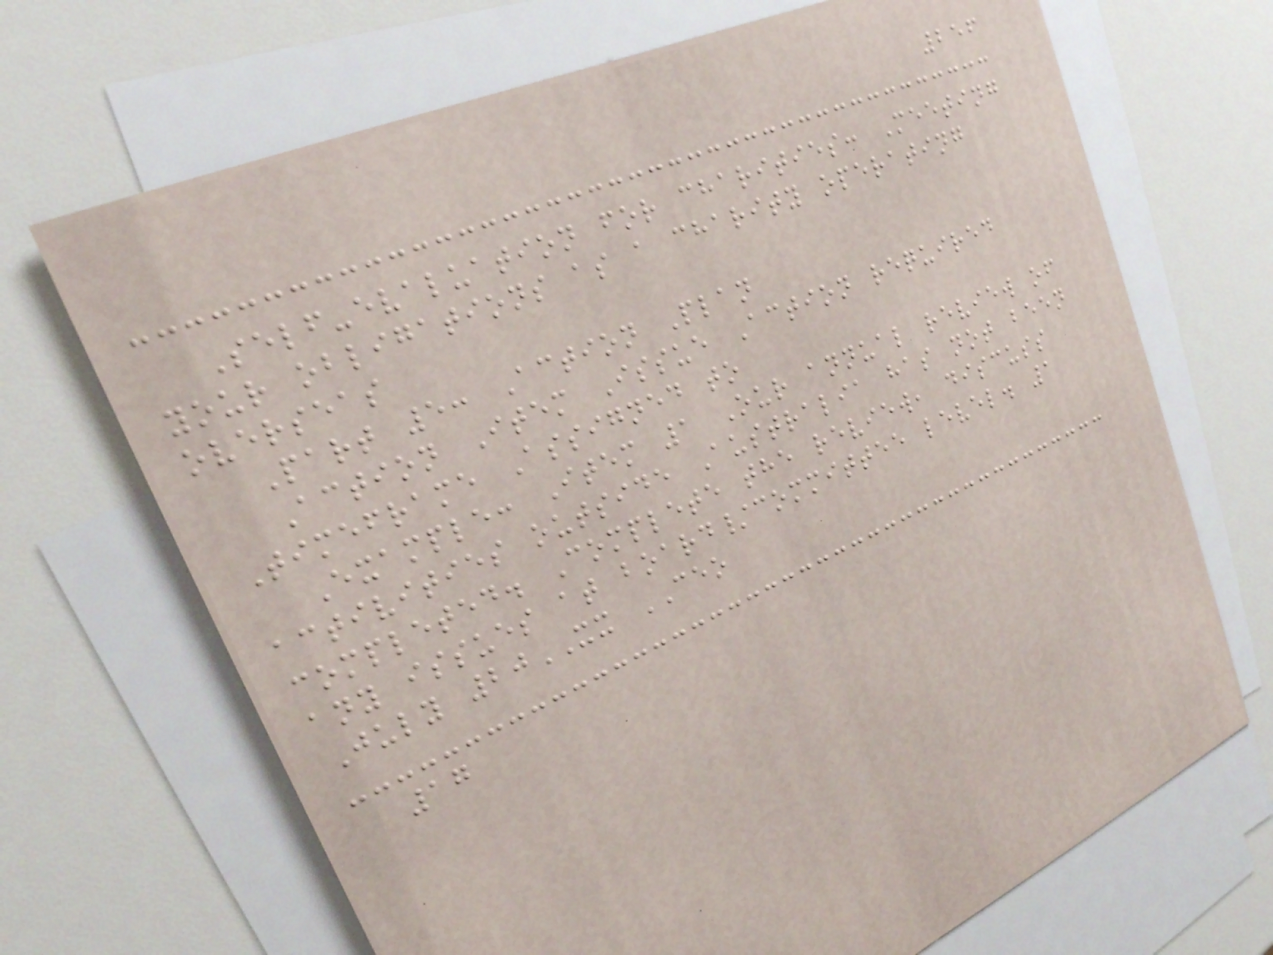256
Self-evaluation for charities: Meeting
your obligations as a charity operating
overseas
Part 5: Action Plan
Action Item Issue Action required
Timeframe Assigned to
Example: Item 1 Our annual review of
activities outside Australia has not been
completed. Complete the review, discuss
any issues at board/committee level. 1
July 20XX CEO
17
